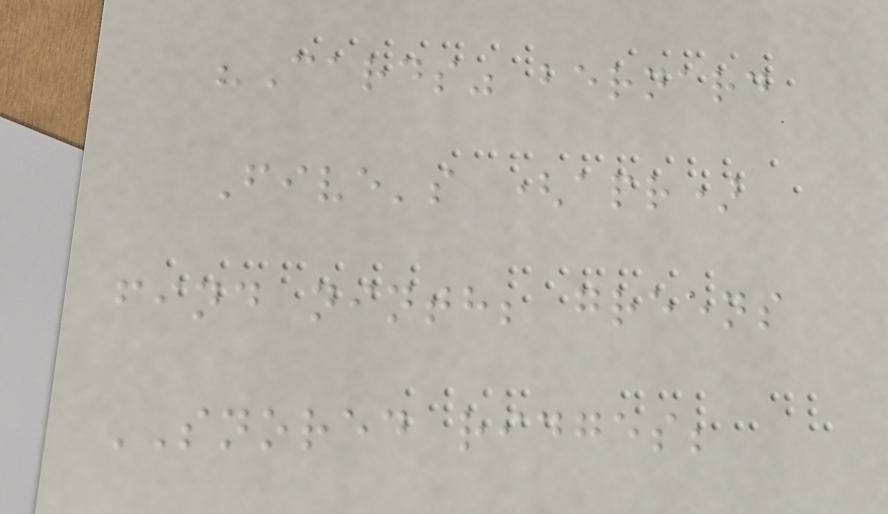"Cards" bernard
Five's (apr)
find ninth; greens
SNORED ridges;
